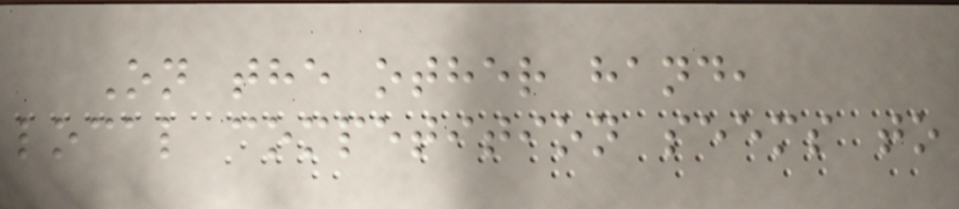On the other hand,
local competition seems to
